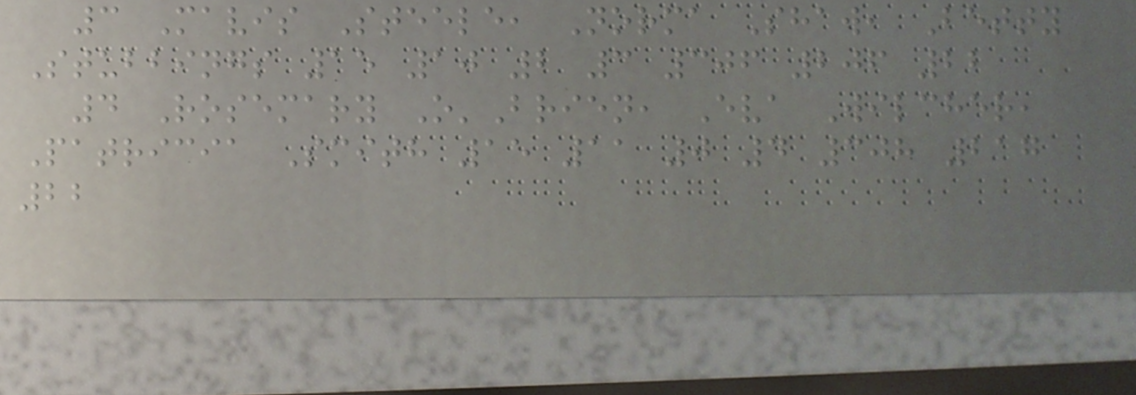3 Mavis Steele, Norma Shaw, Betty
Stubbings 15 10 2 3 306 206 22
4 Rosemary O'Brien, Eva Wilcher,
Patricia Smith 15 11 0 4 308 217
22
